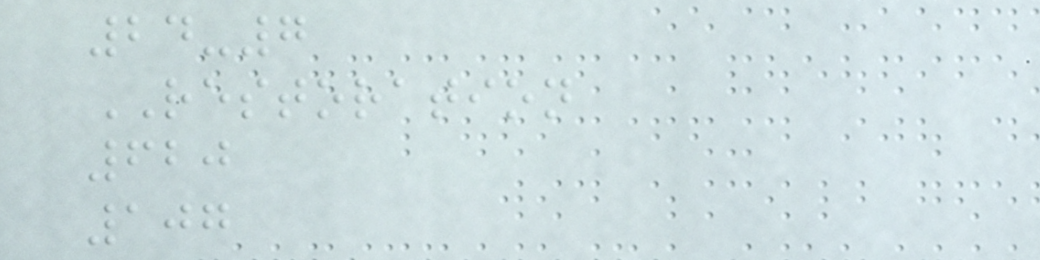24-7
RESTORATION
620
107
